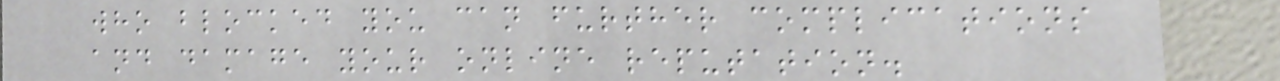who blocked you can further complications
and damage your online reputation.
